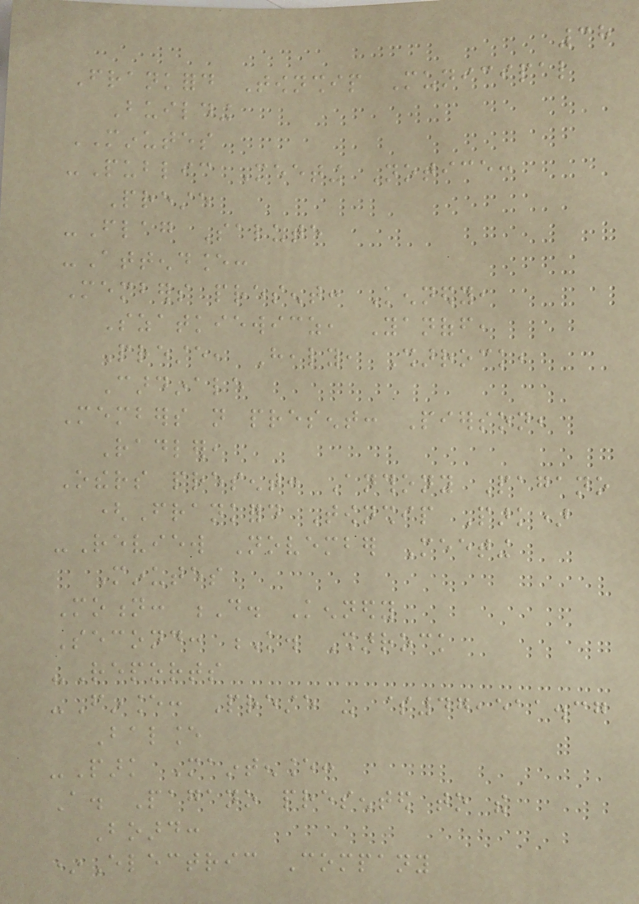38
Frankford Township Municipal
Building
MINUTES
-Public Meeting Notice:
Preste
-Flag Salute
-Attendance:
Members present: Kennedy,
Szatkiewicz, Yanoff,
Preste, Healy, Sharrock,
Cardinale
Members not present: Pierson,
Radler,
Others present: Anthony Pagano
(Frankford Township Park)
-Review November Meeting
Minutes
Motion: D. Kennedy
Second: K. Sharrock
-Reports
-Finance: Preste - $47,511.37
Balance
-Park Maintenance:
A. Pagano presented to the
Board:
*Electric Company
